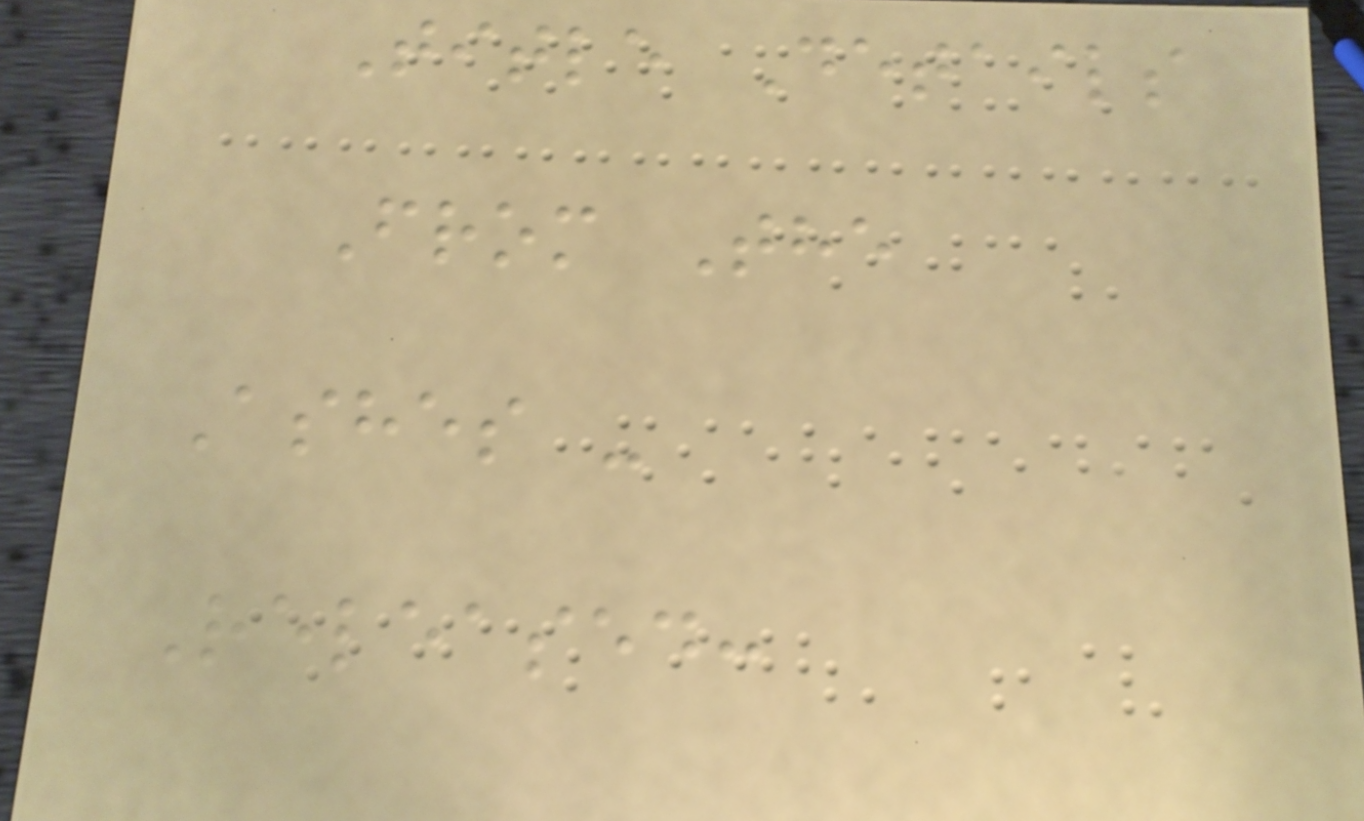Title Details
From The
Ashes -
Released:
